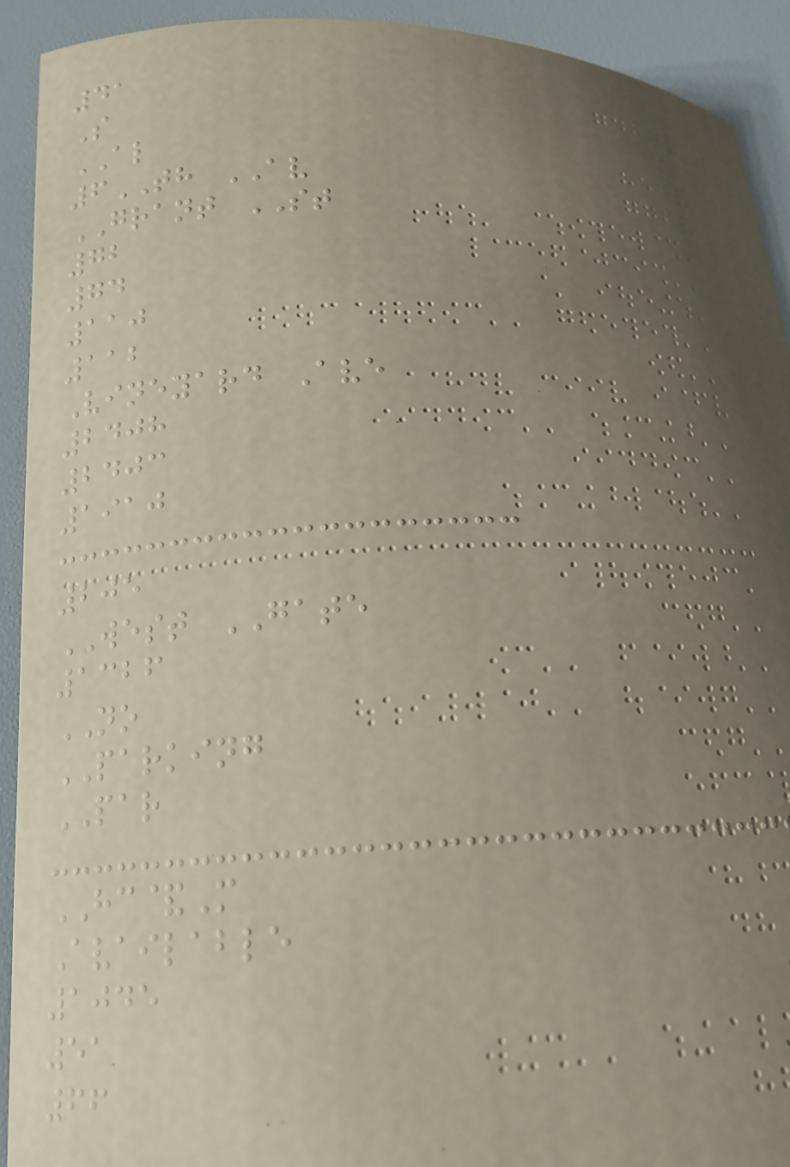41
S
AL
6TH AV
GRANT ST
72
74
110
112
Vineyard Ave
2408
2403
1910
205
WEST GATE
1326
NO
PARKING
PAR
HC&M
Available
1045
51
66
